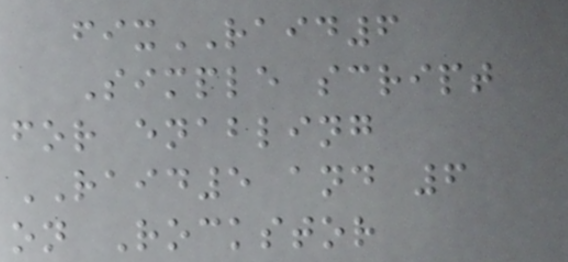fixRAID6
Simple script
for enabling
RAID5 and 6
on Rockstor
